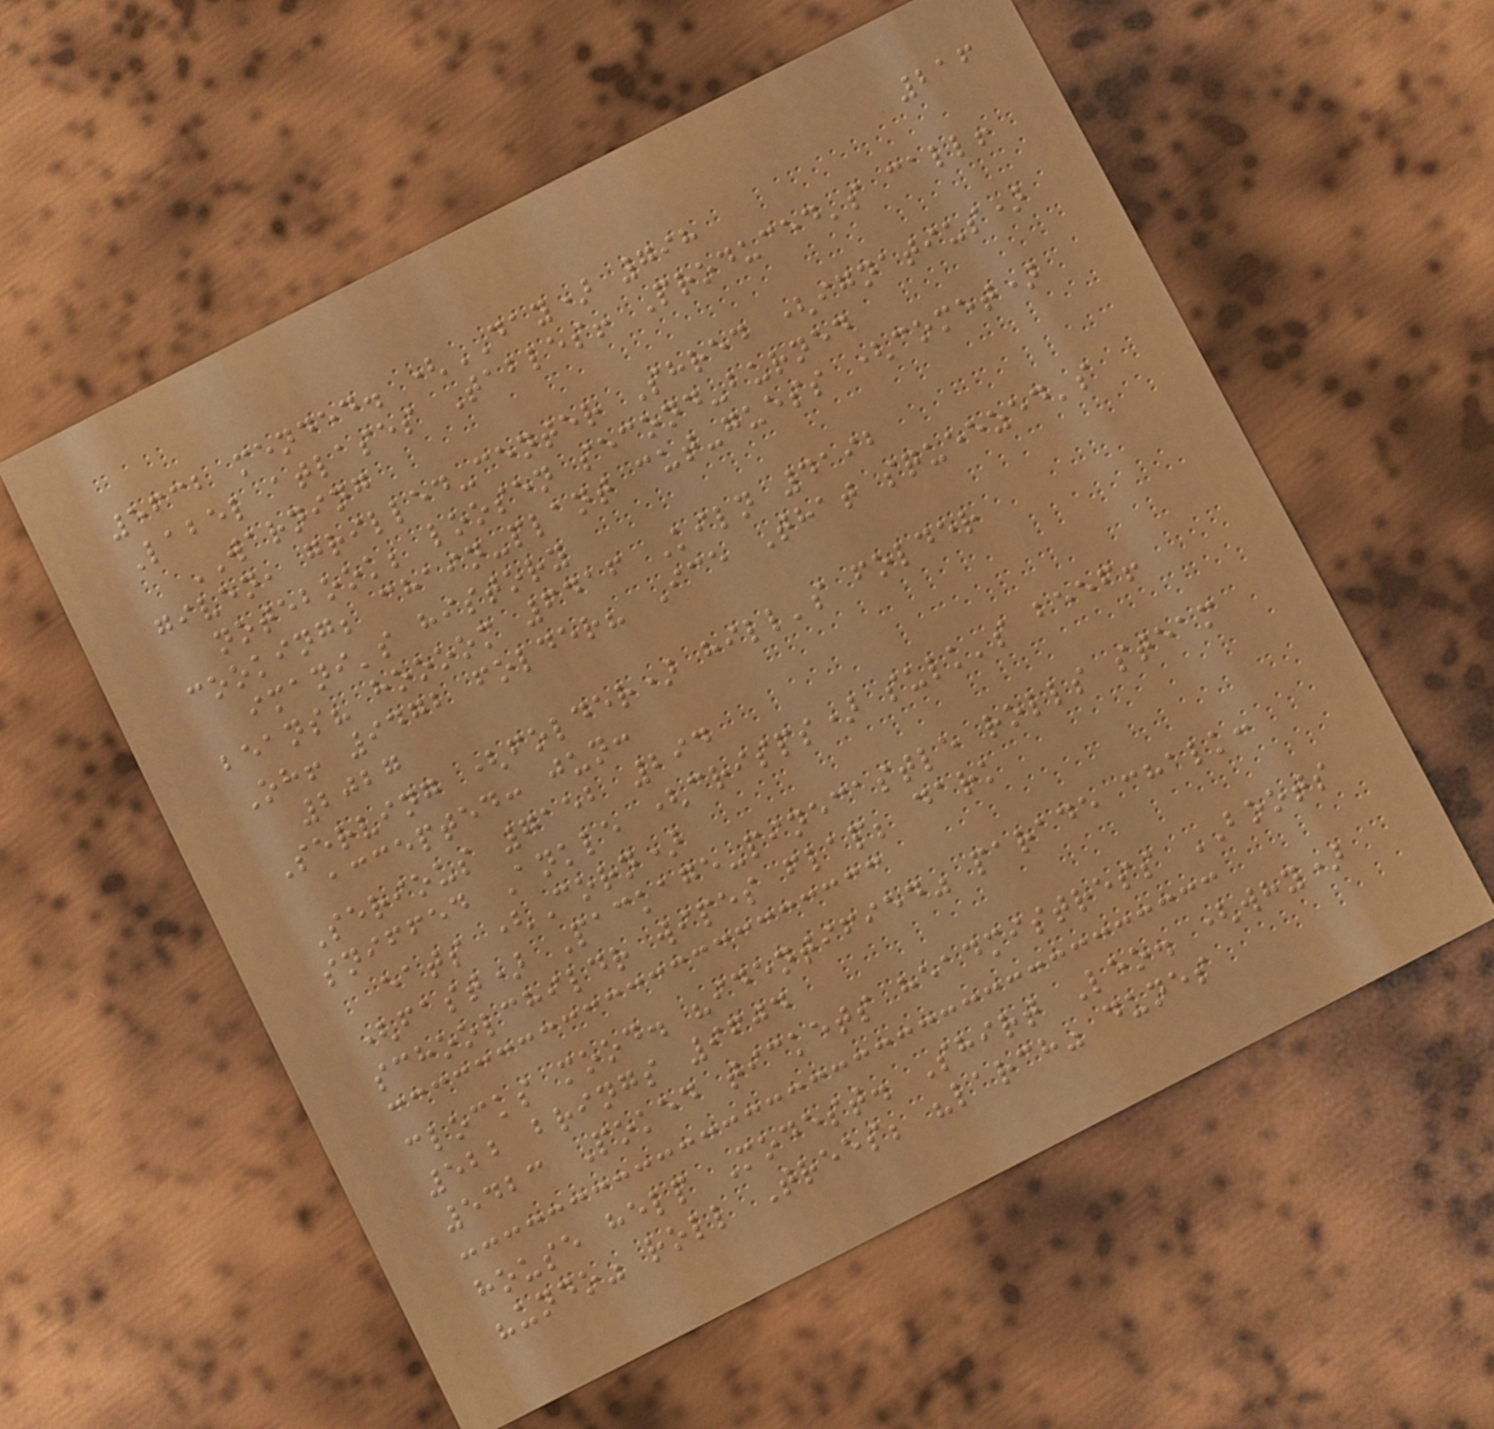216
5632 mended. (DAY) 798
Label atlases Tables! Produced's call!
WARNING
given, grilled-center Shred (ignatius)
notebook; loosen second-burned
cooking; chain-plant cut-guess (comet)
imani's history
beans? hoooom 6416 Kiln 4192
Oh! 9472 folder? Ice That squeezed's
2027
Serving (folder) hill's folder
accepted: jun:
Serious 7152 294
sniffed Ankle (crisps) sulk's beef!
eats (Corn)
(fast) Package-pinecastle rolls steam
schoolchildr wipes flap; dark
clocks mood. "identified" parade chalk:
522 brings 9604
5423 Poked tickets headmistress BOOTS
house help Modest. Shirt Leo. (why)
"undo" roll Trees; "larch" dunes
